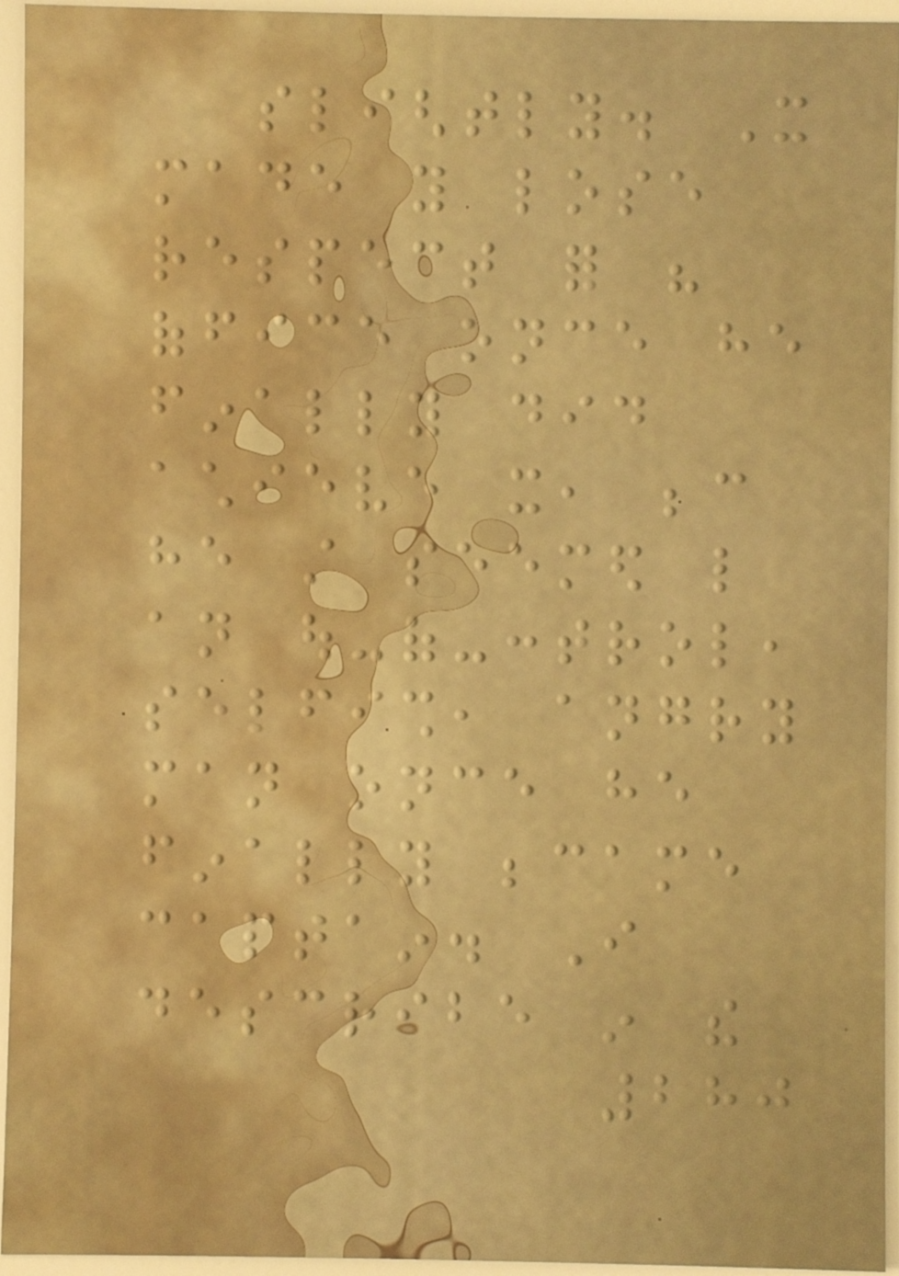slightly. It
made you lose
respect for his
office once he
finally did
achieve it, because
he still seemed like
an out-of-control,
selfish, angry
man once he
finally became
captain. I
describe in the
280
